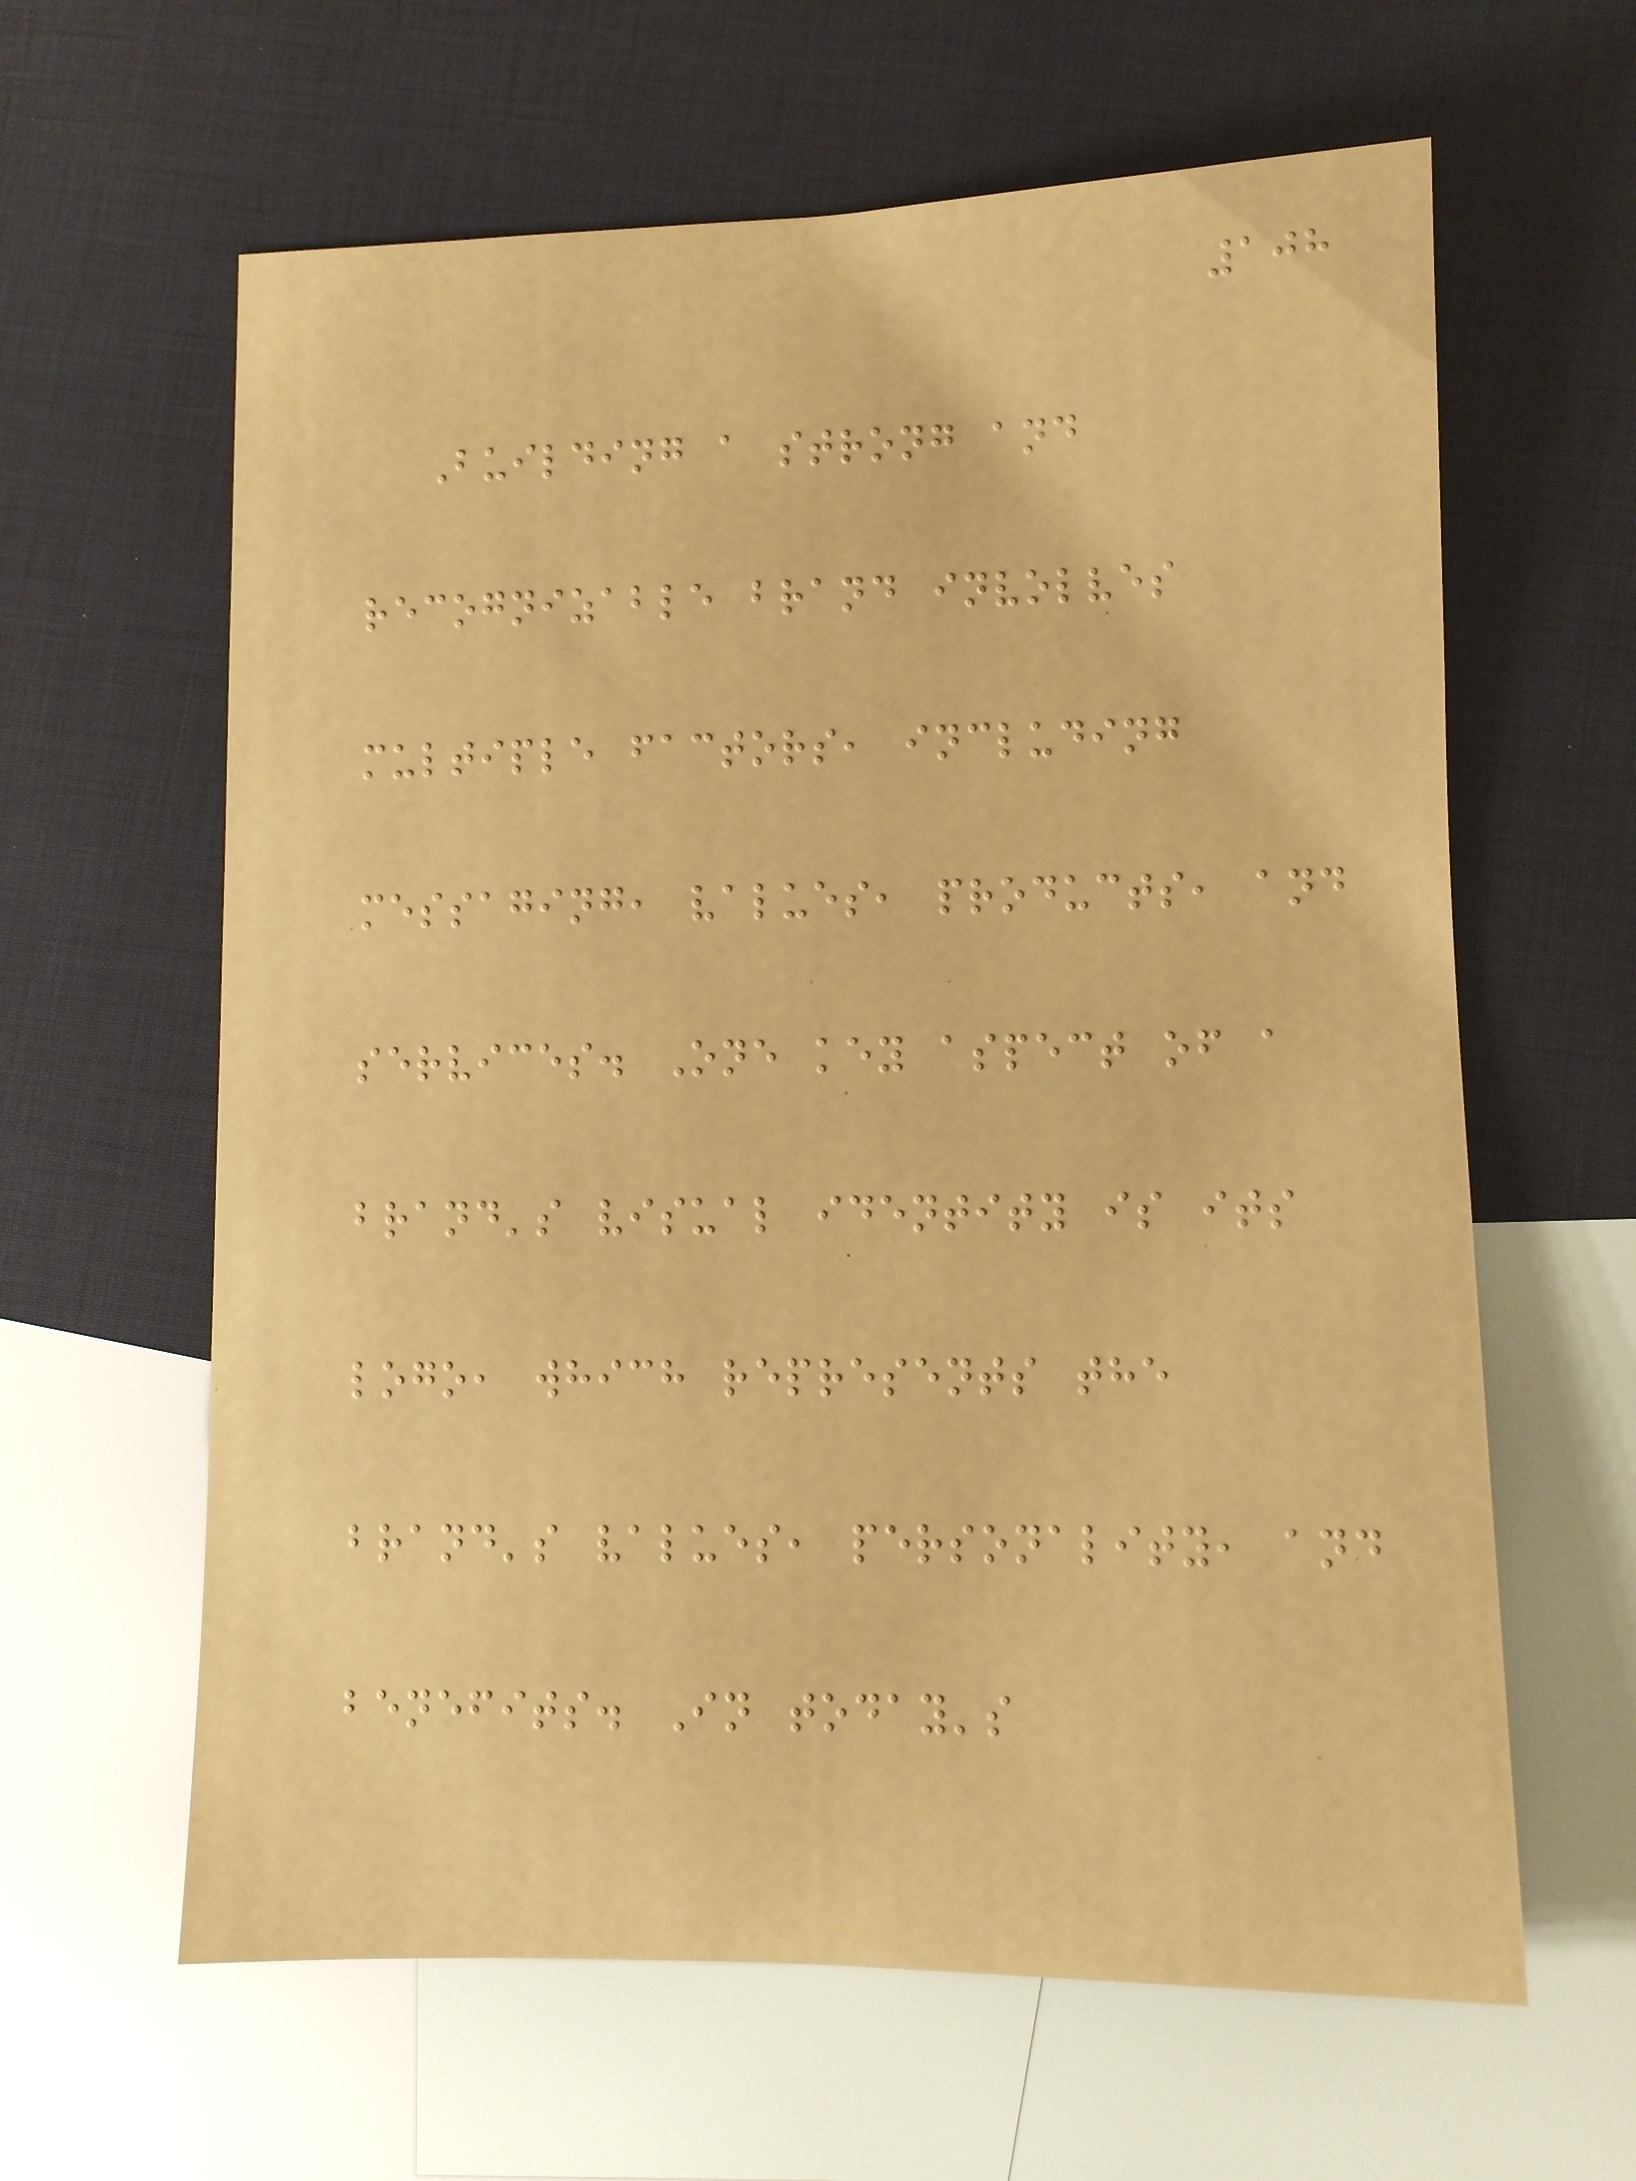108
Building a strong and
recognizable brand involves
multiple factors, including
messaging, values, products, and
services. One key aspect of a
brand's visual identity is its
logo, which represents the
brand's values, personality, and
benefits. In today's
